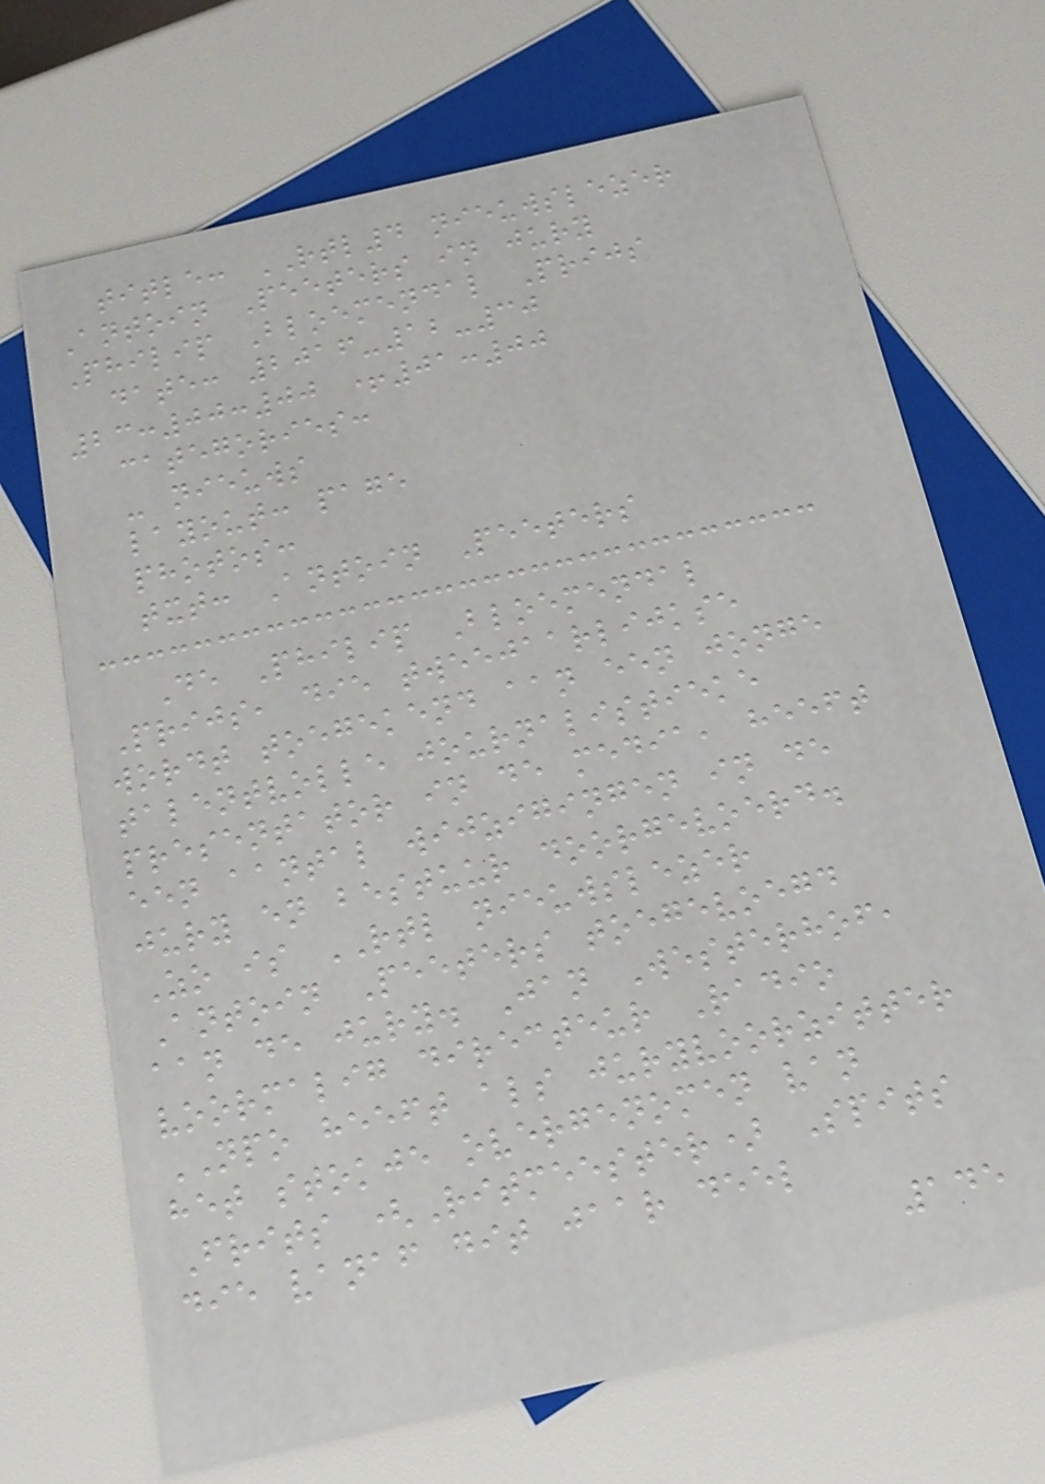title: RTL4 nieuwslezer
Antoin Peeters in jury
Philip Bloemendal Prijs
date: 2016-12-30
23:00:00 +01:00
categories:
- nieuws
layout: page
photos:
txt: Antoin Peeters
De Philip Bloemendal
Prijs, die tweejaarlijkse
wordt toegekend aan een jonge
talentvolle journalistieke
presentator in de media, heeft
een aantal wijzigingen in de
jury en bestuur doorgevoerd.
Zo is RTL nieuwslezer
Antoin Peeters toegevoegd
aan de jury. Jan Westerhof,
voormalig directeur Radio
NPO heeft als juryvoorzitter
het stokje overgenomen van
Frits (Ritmeester) Spits
die vanaf dit jaar deel
145
